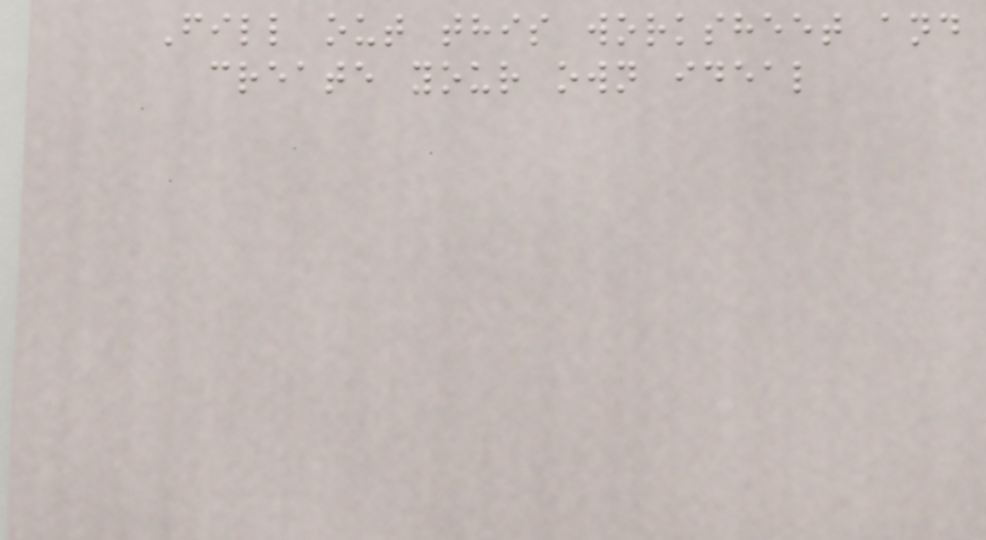Fill out this worksheet and
create your own ideal
